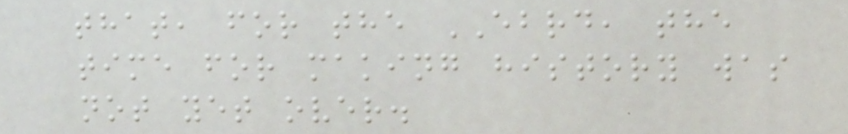that, for the EBRD, the
time for making history was
not yet over.
